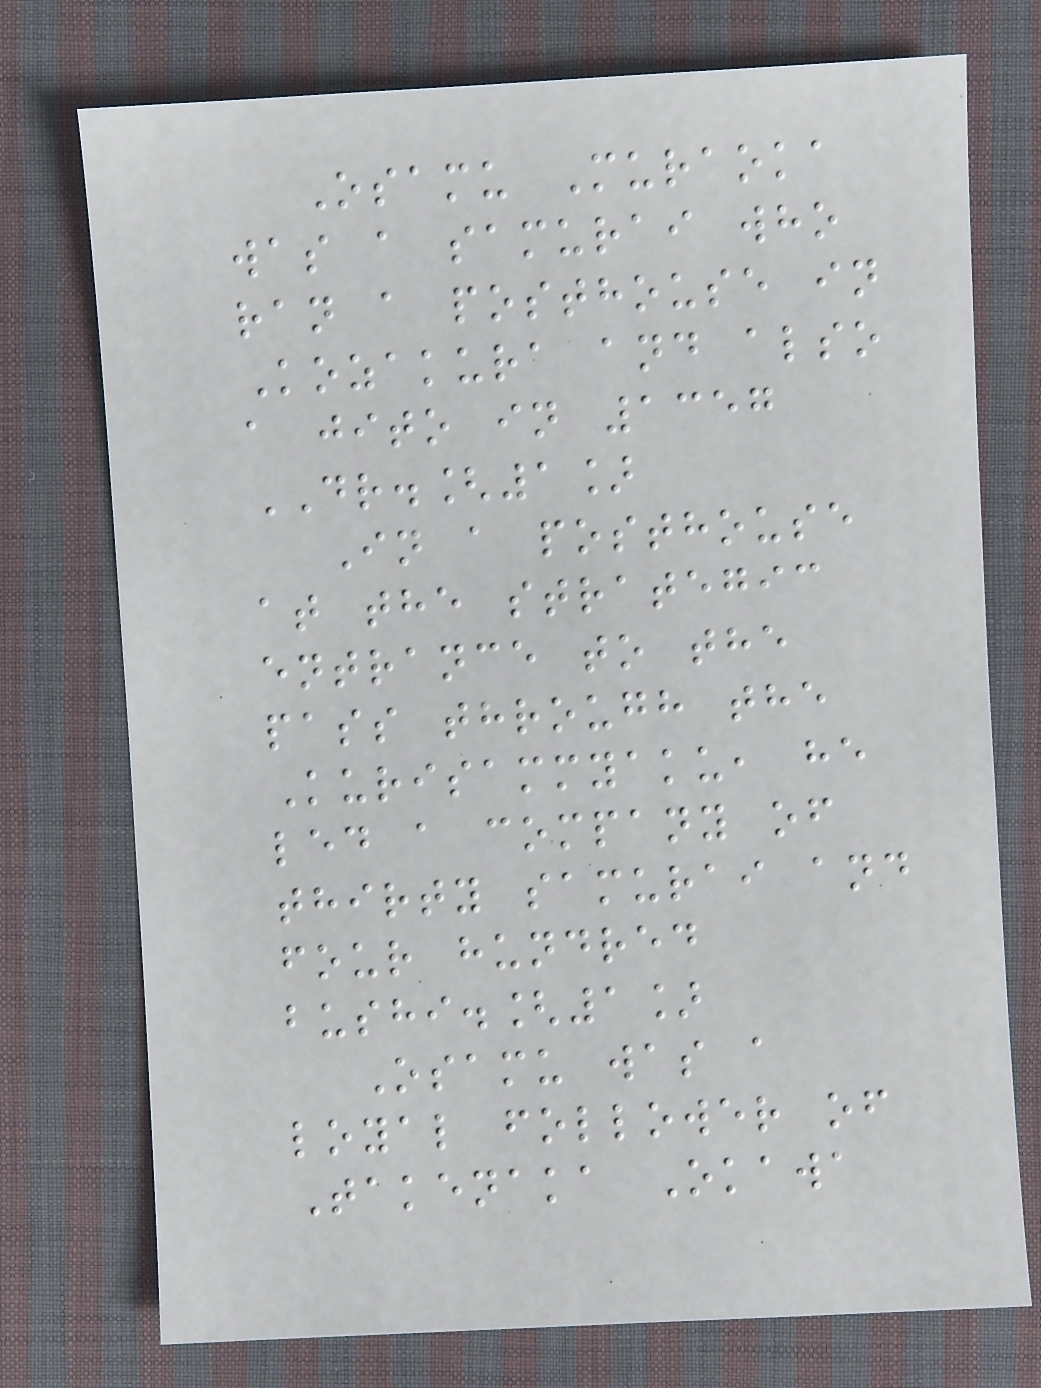Osamu Muraoka
was a samurai who
ran a posthouse in
Kozakura and also
a jito in 1357
DR.[1]
In a posthouse
at the strategic
entrance to the
pass through the
Kurisammyaku, he
led a company of
thirty samurai and
four hundred
bushi.[1]
Osamu was a
loyal follower of
Takenaka Okawa
